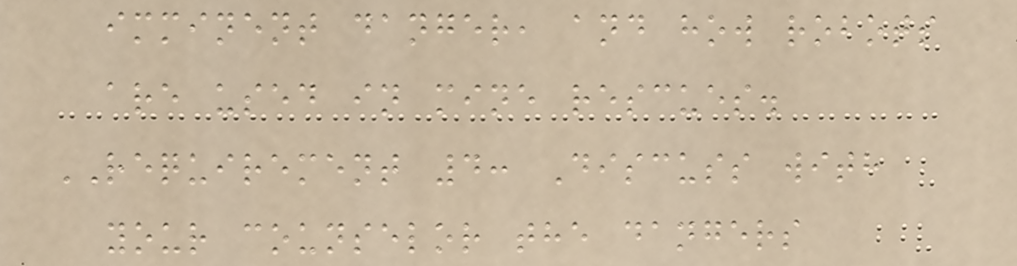imminent danger, and how robots
are used in mine rescues.
REQUIREMENT 4: Discuss with
your counselor the dangers
